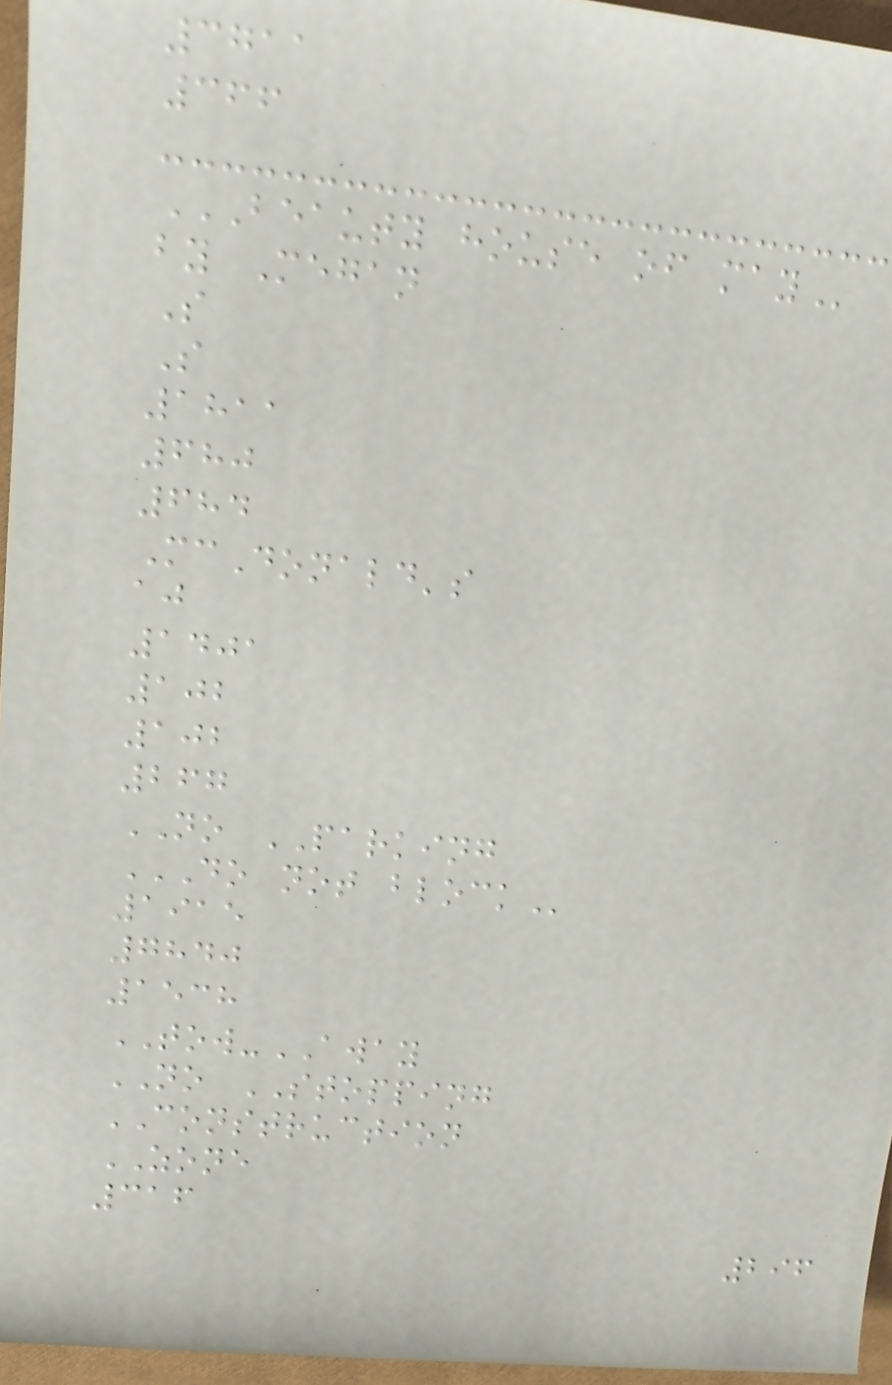3711
366
BEAUTY HOUSE OF MAY
by Megan
S
S
1811
680
684
McDonald's
aj
1401
102
102
267
NO PARKING
DO NOT BLOCK
1915
7840
1538
TOW-AWAY
NO STOPPING
CONSTRUCTION
ZONE
316
296
